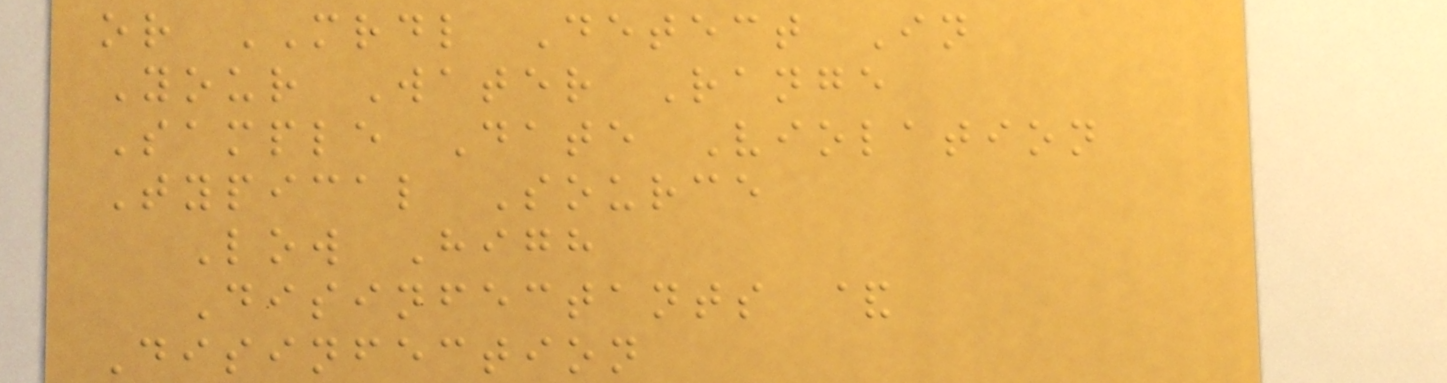or MRDL Detect In
Your Water Range
Sample Date Violation
Typical Source
Low High
Disinfectants &
Disinfection
